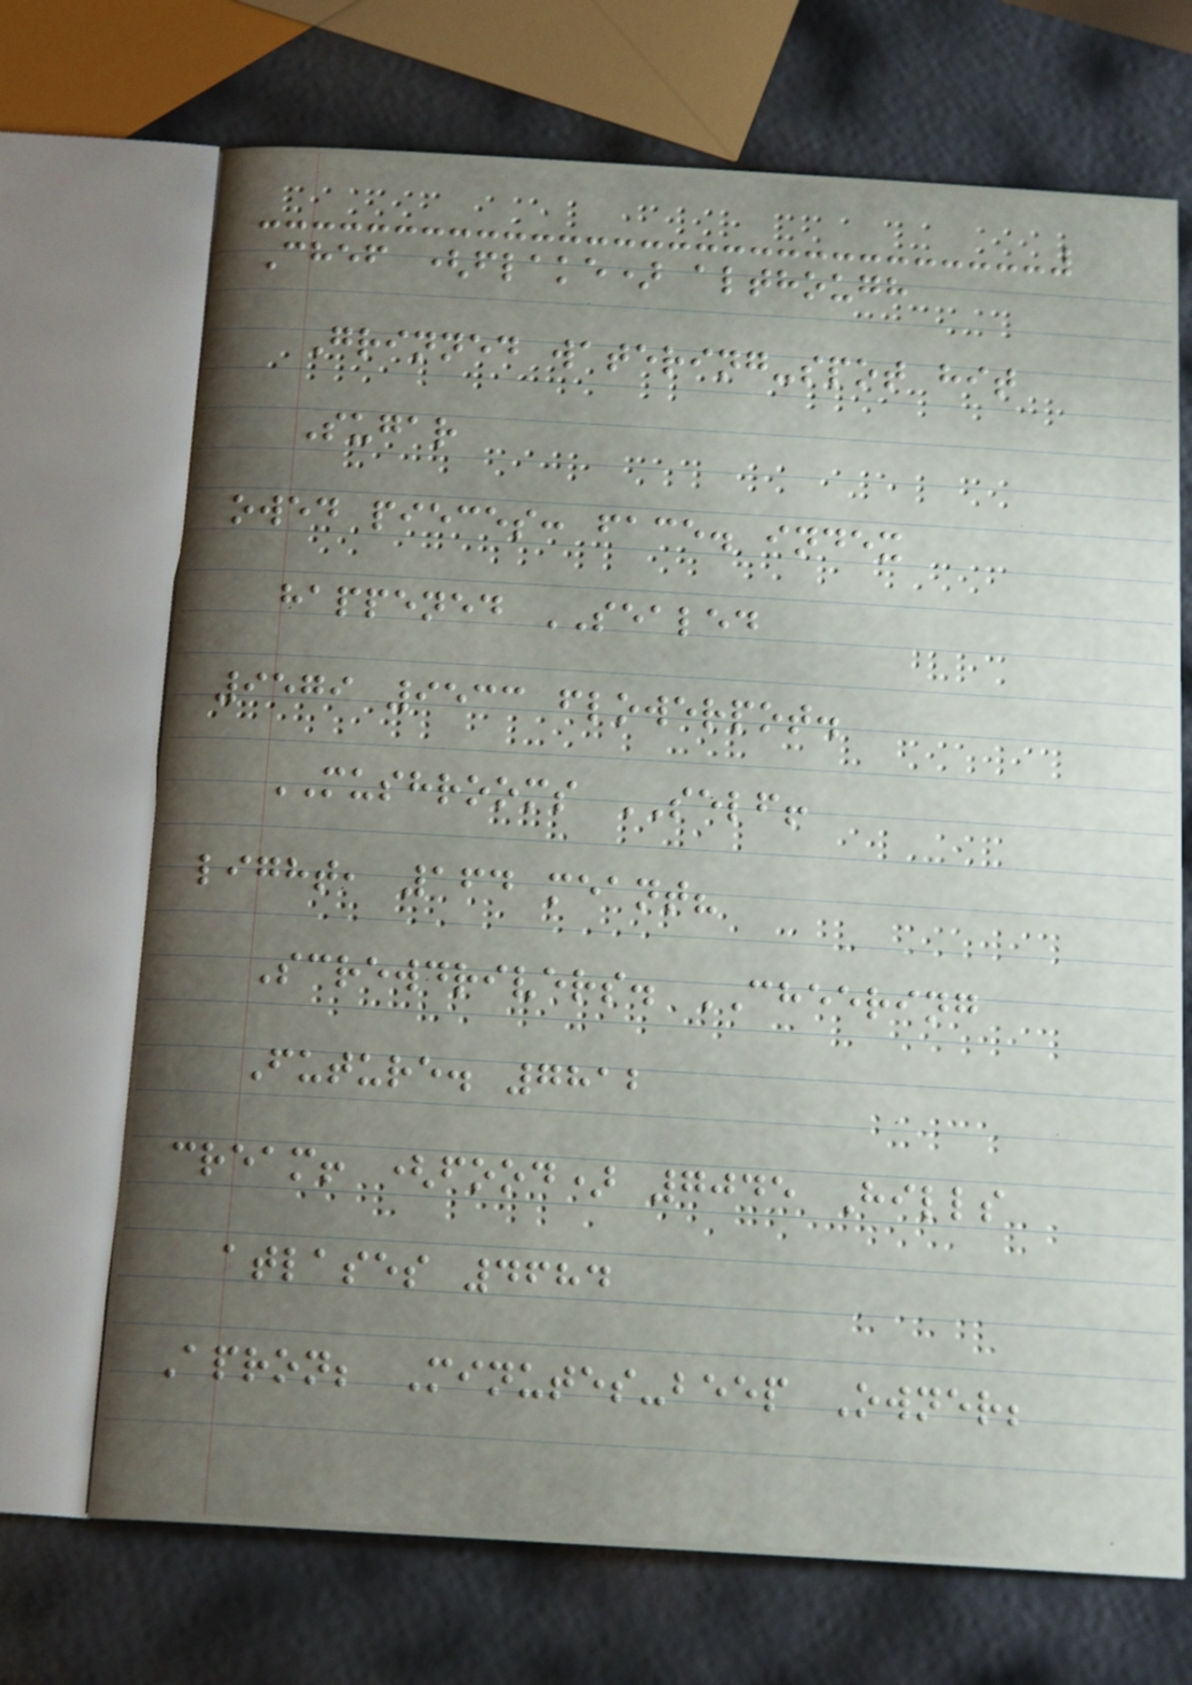Chef (flake) although
Grinned watering-spot hit
Sugar
owed pieces: face. index
happened SEALED
9579 9533 flowerpot.
MUSHROOMS SELF!
light, 164 meant?
Screwdrivers. CHEERING
Future. 7812
cream! (food) 7045 Hills
atlases 4684
Apron; Minutes-beep Owner;
